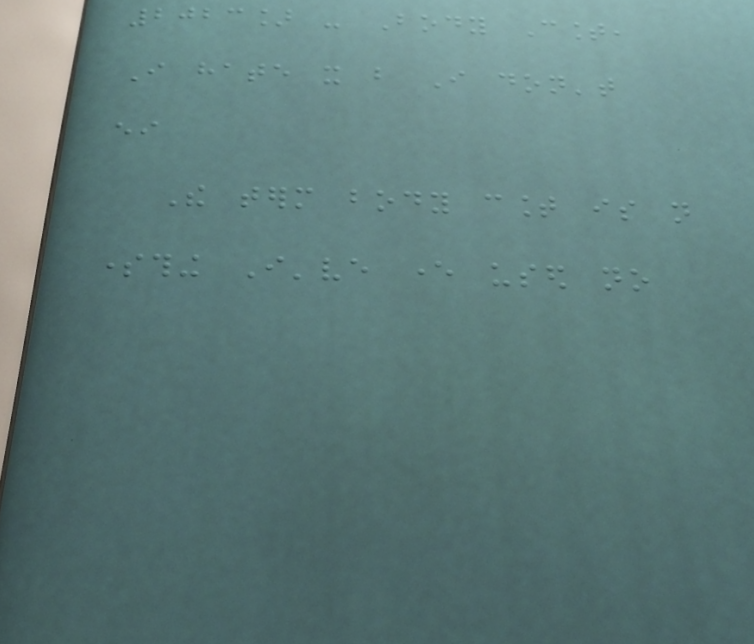2023] - Body Count,
I hate it but I don't
either
The term body count is not
something I've ever used no
